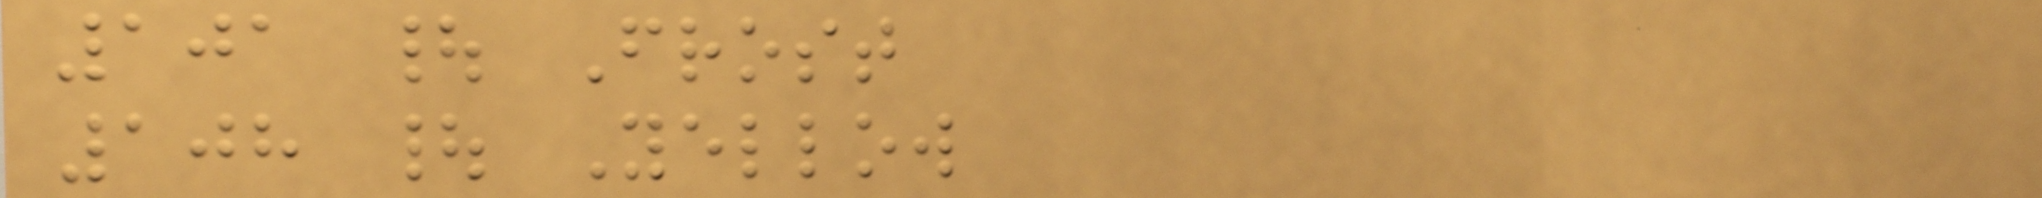101 | Frost
108 | Yellow
